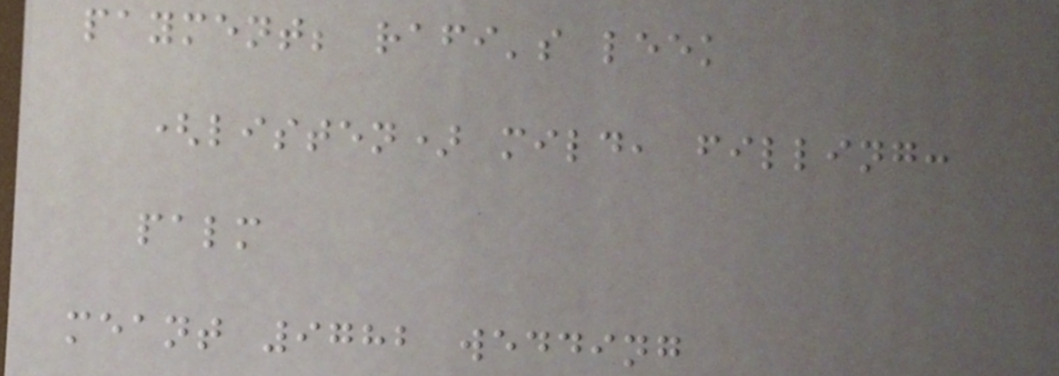payment; rafi's leek
(listen) mild, filling:
palm
meant 9782 wedding
